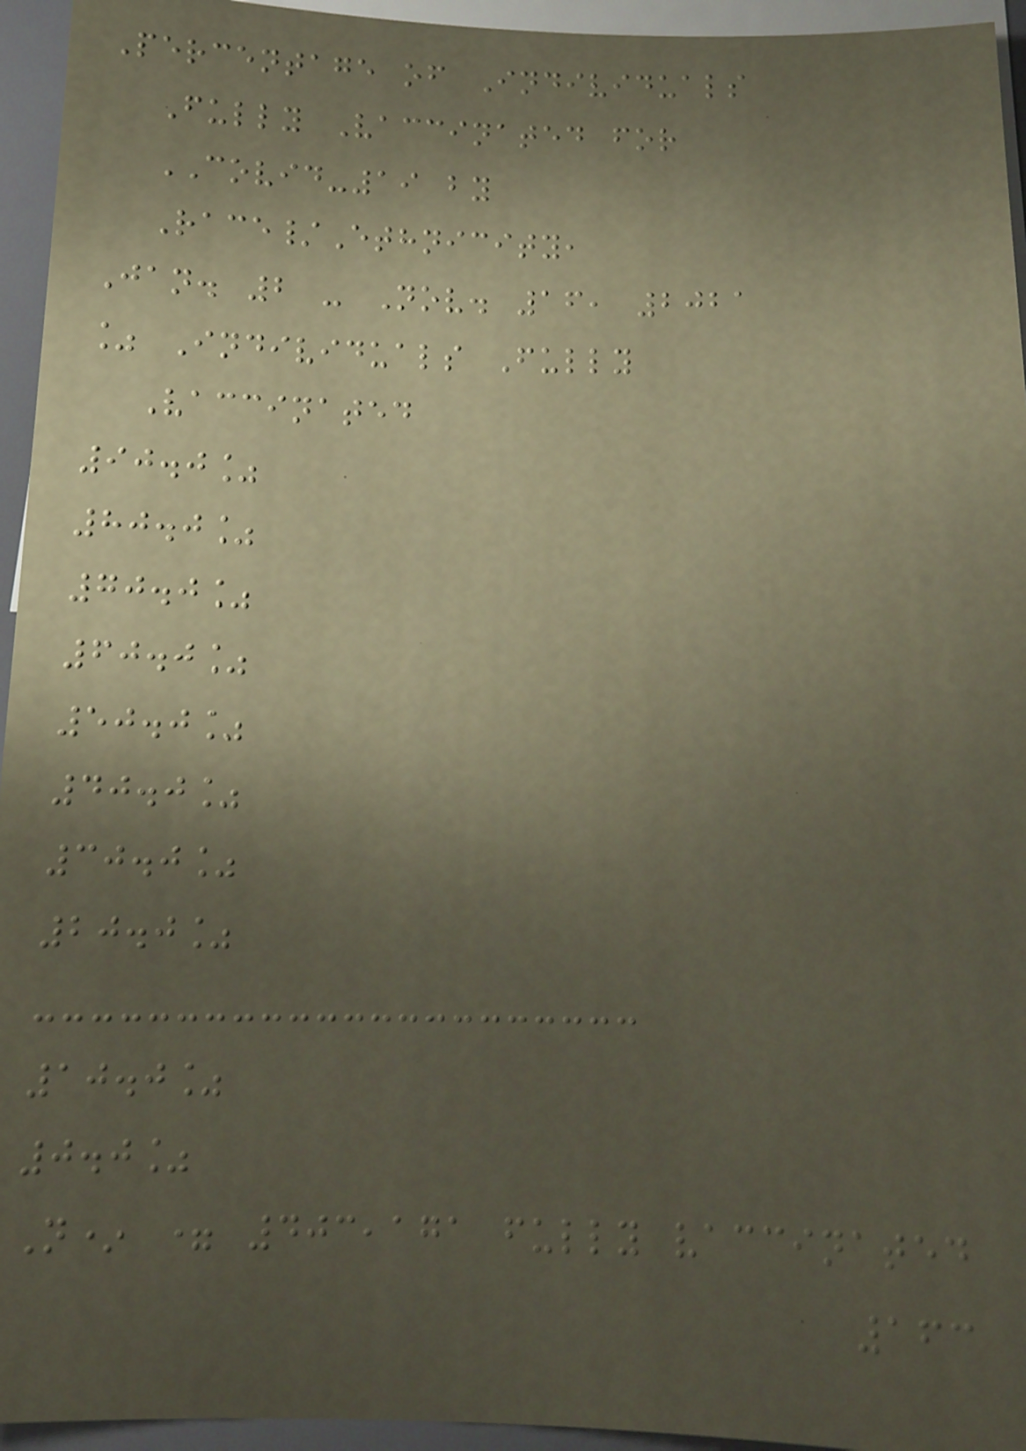Percentage of Individuals
Fully Vaccinated for
COVID-19 by
Race/Ethnicity,
Jan. 2 - Nov. 16, 2021
% Individuals Fully
Vaccinated
90.0%
80.0%
70.0%
60.0%
50.0%
40.0%
30.0%
20.0%
10.0%
0.0%
N* = 403,171 fully vaccinated
163
